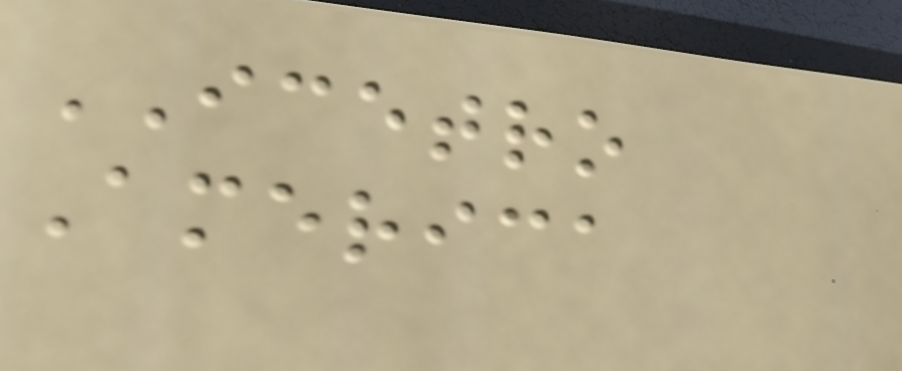ICETRO
America
